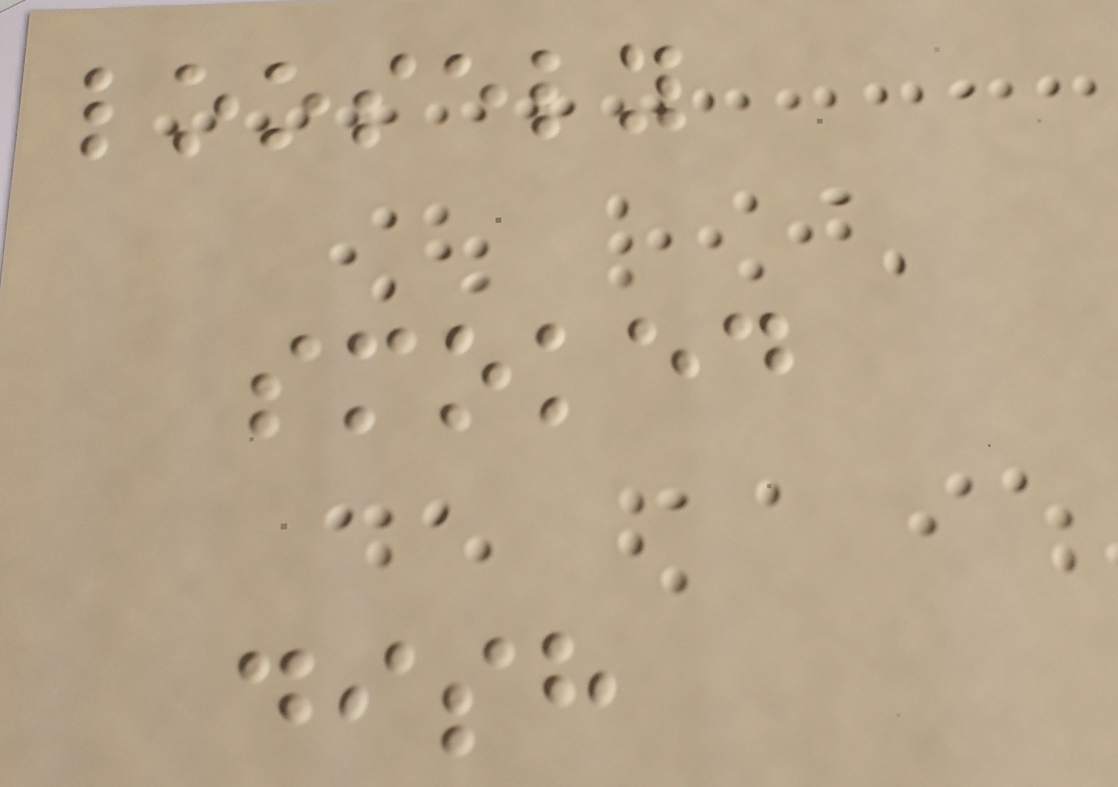loosely
smoked
dish
